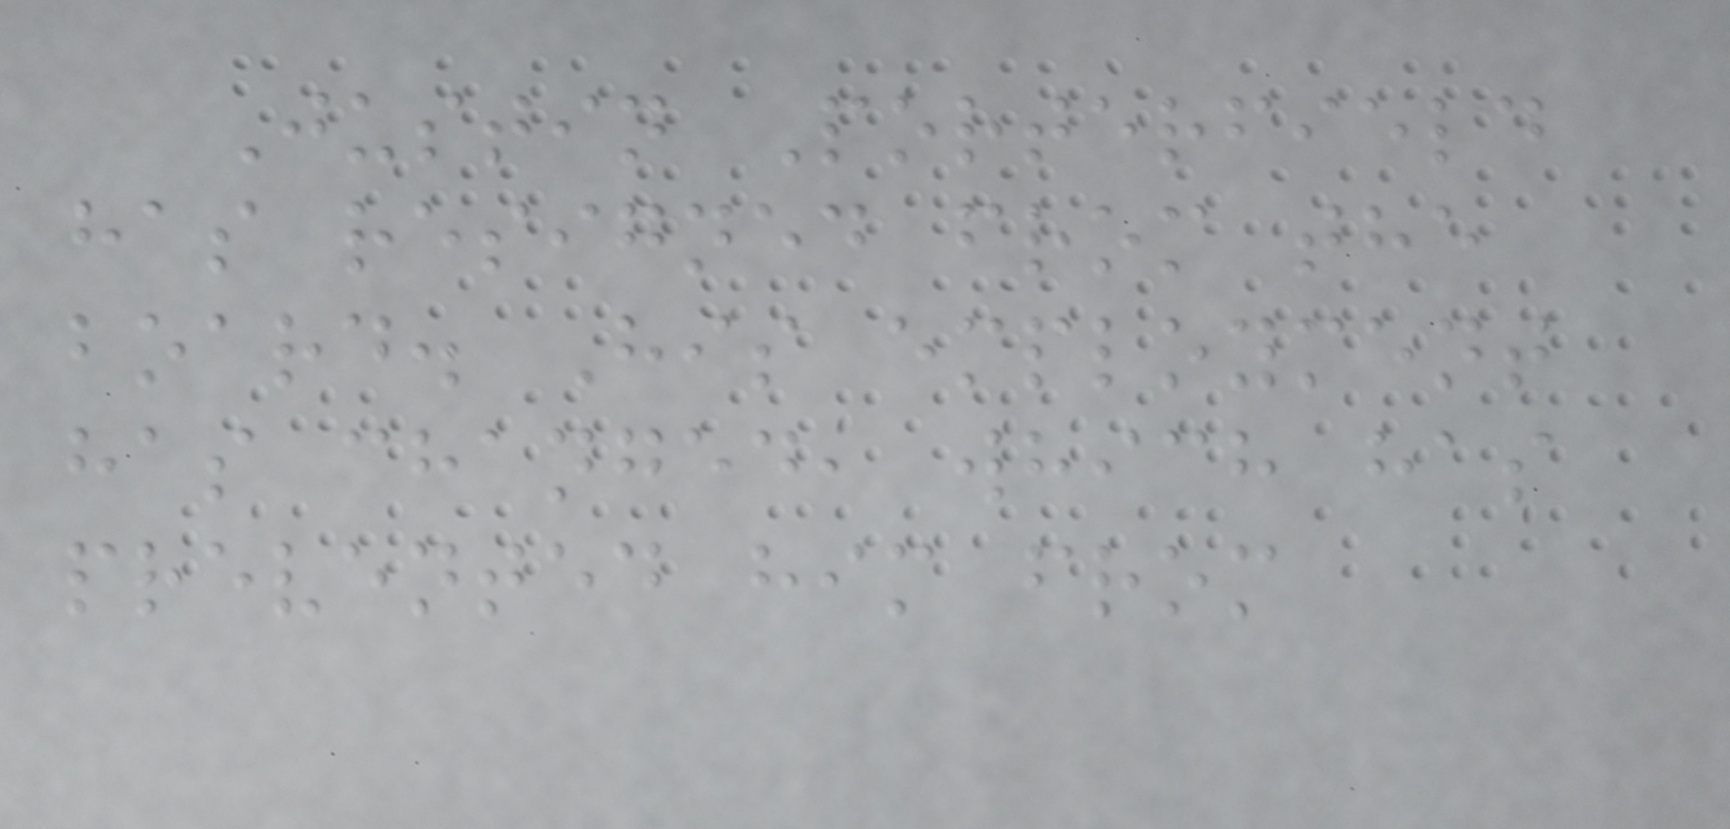Justin Porterfield
has resigned from the
board. His employment
has changed, which has
prevented him from
